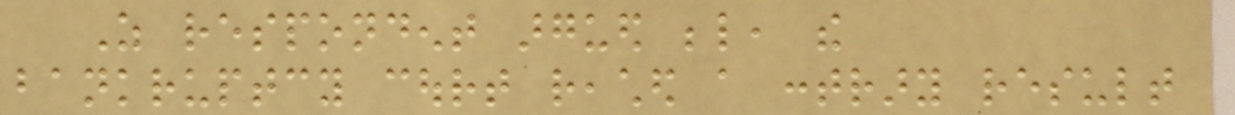As respondent argued below, the
bankruptcy court reached a contrary result
